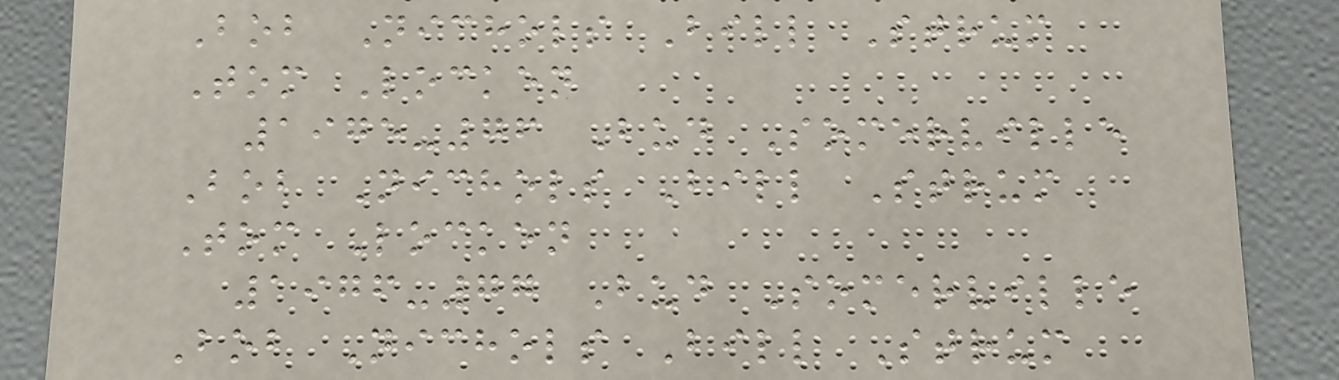Bob Nichols Bill Strum
Tom Locken
1975-76 Bud Somerville
Bob Nichols Bill Strum
Tom Locken
1976-77 Bud Somerville
Bob Nichols Bill Strum
